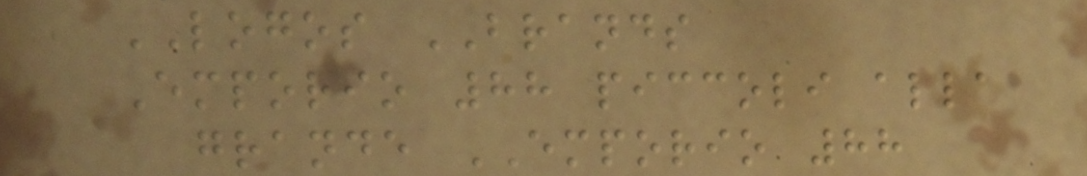LOGOS BRANDS
Emporio 88 piccoli alla
grande EMPORIO 88
